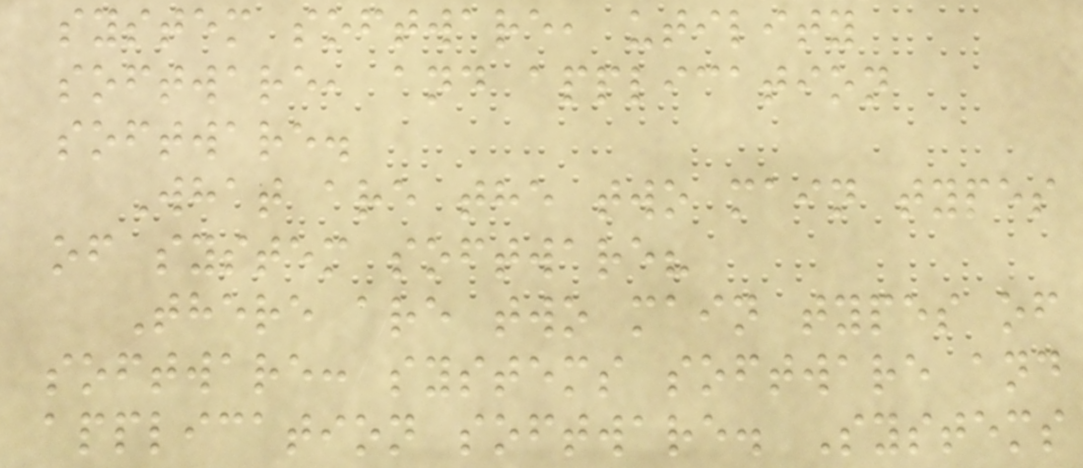system software, utility
software, and application
software.
What are the two main types
of system software?
There are two main types of
software: systems software and
application software. Systems
